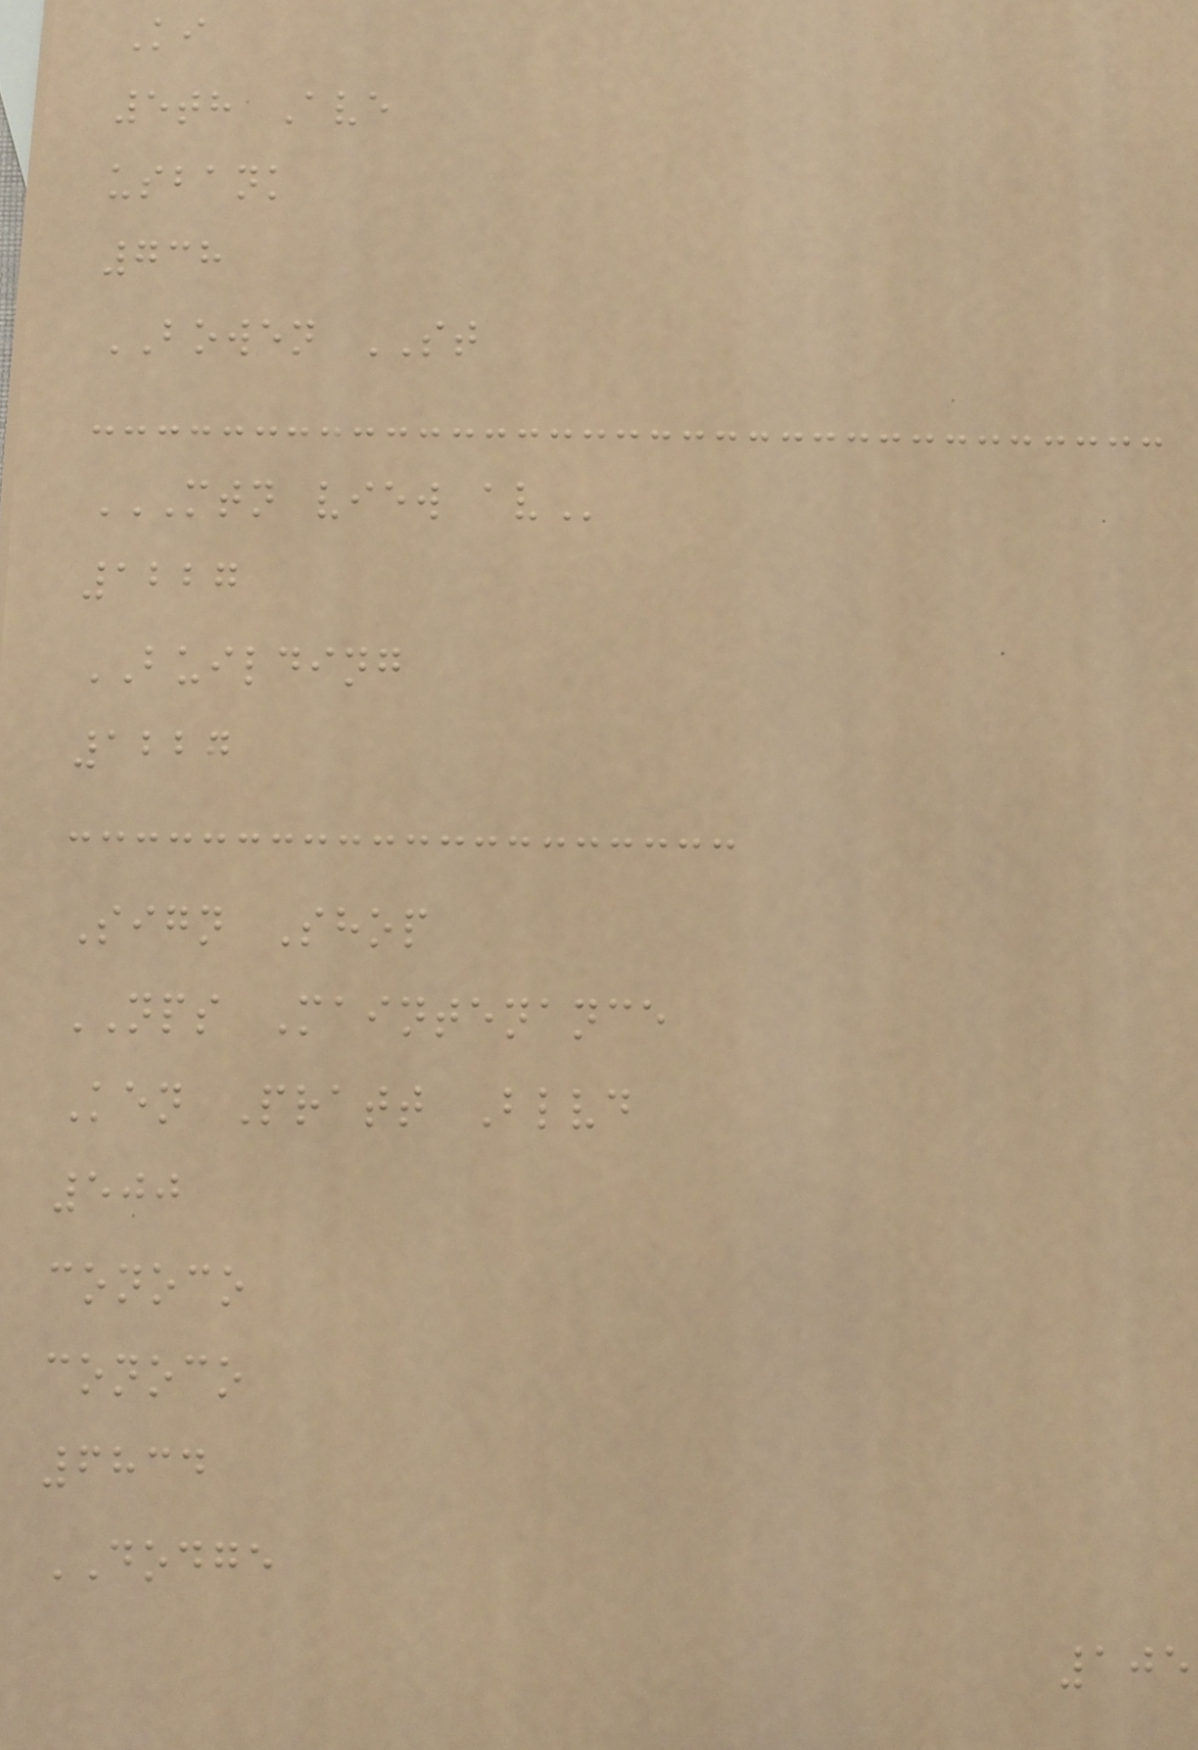Ki
5th Ave
usbank
738
BOWEN ST
MTN VIEW AV
1227
BUILDING
1227
Sign Shop
NPS Maintenance
Ken Pratt Blvd
500
conoco
conoco
6834
DODGE
105
